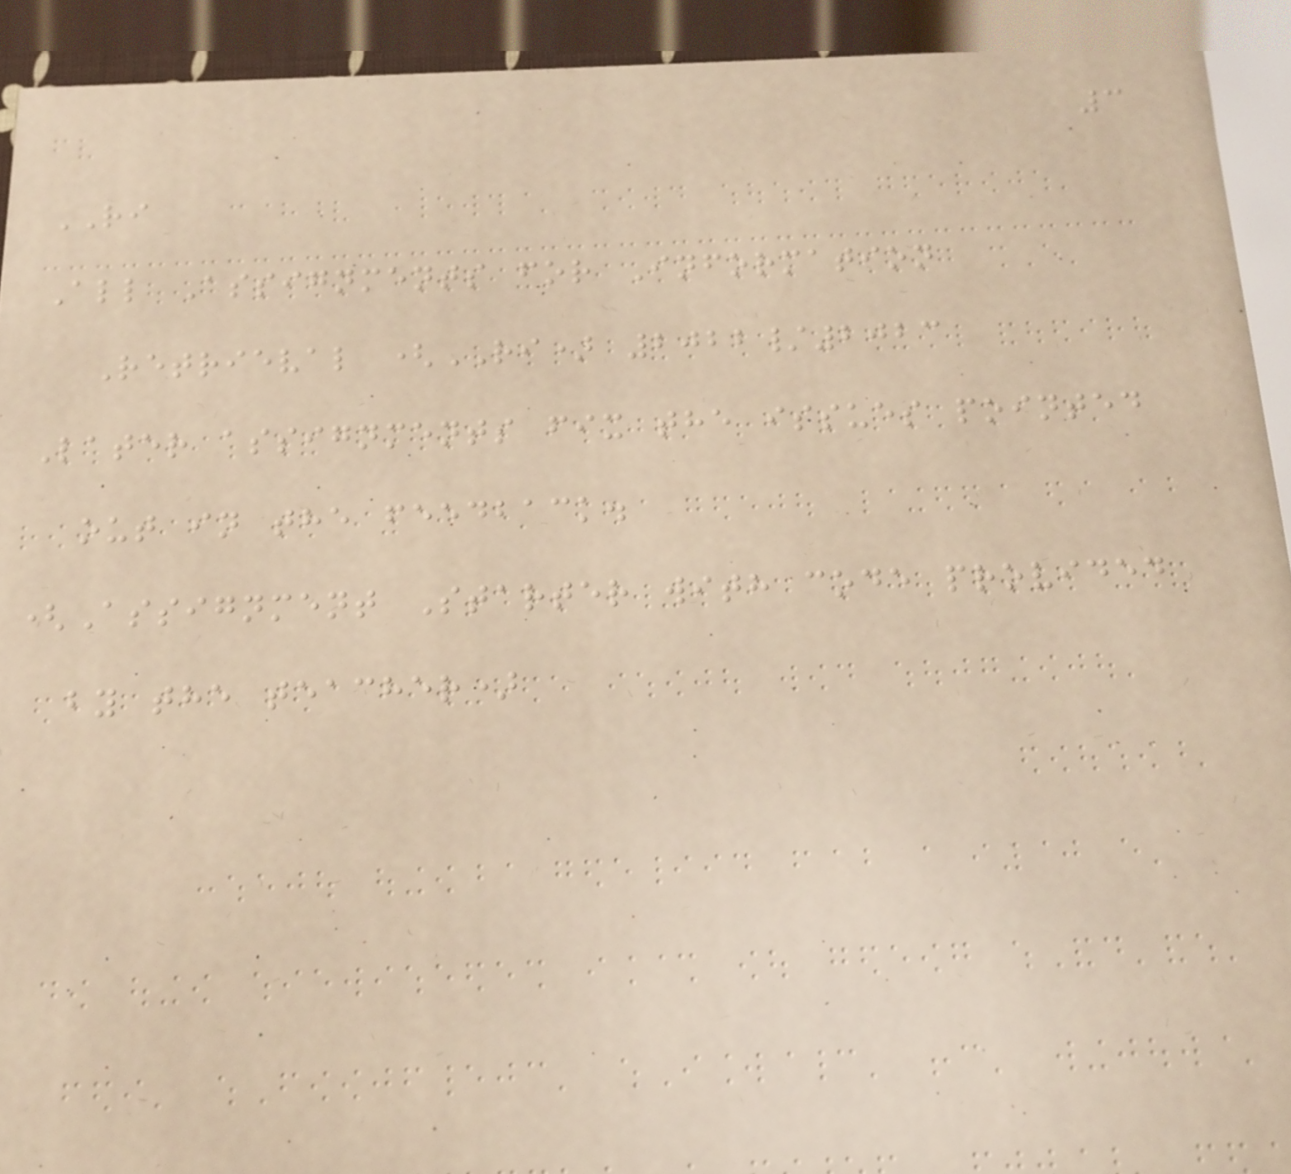3
RI
All Assignments for Information
Retrieval (RI) 2022/2023
Later assignments fix the issues pointed
out in the feedback.
(Assignment Starter with code provided
by the teacher)
